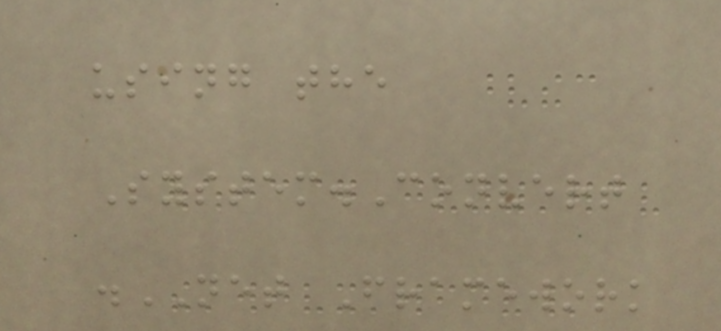using the
System.Convert
.NET Framework
